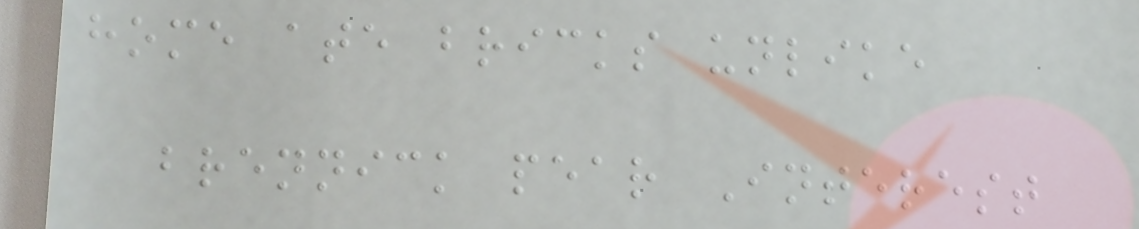home ate bricks unlike
brennick pear Interest
